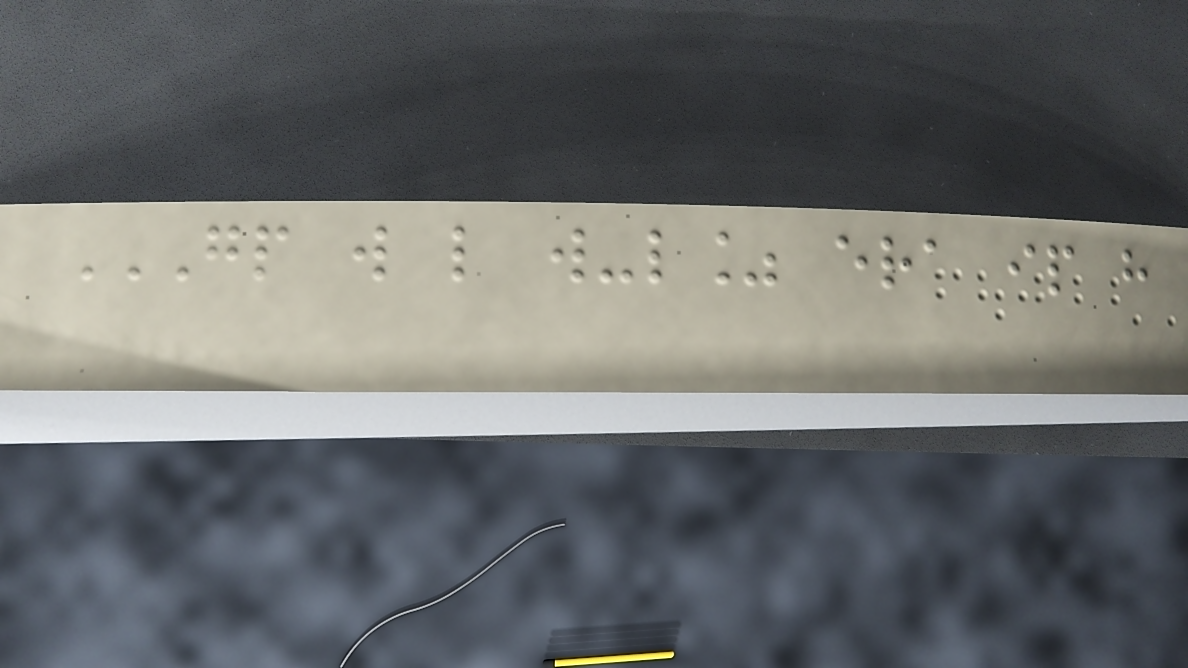GP W L W-L% ERA IP H
